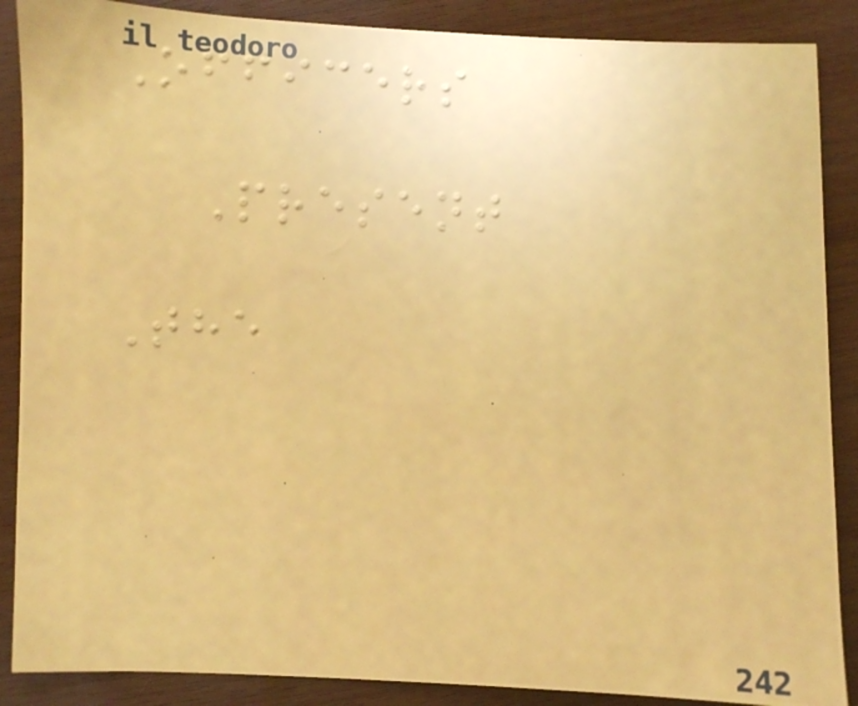Officers
Present
The
